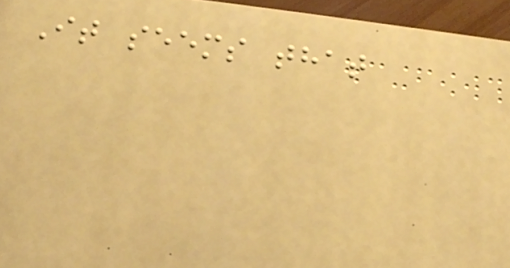It seems that
